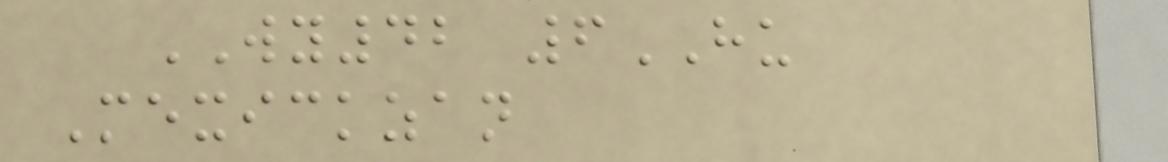WY42 6HU
Mexickzan
